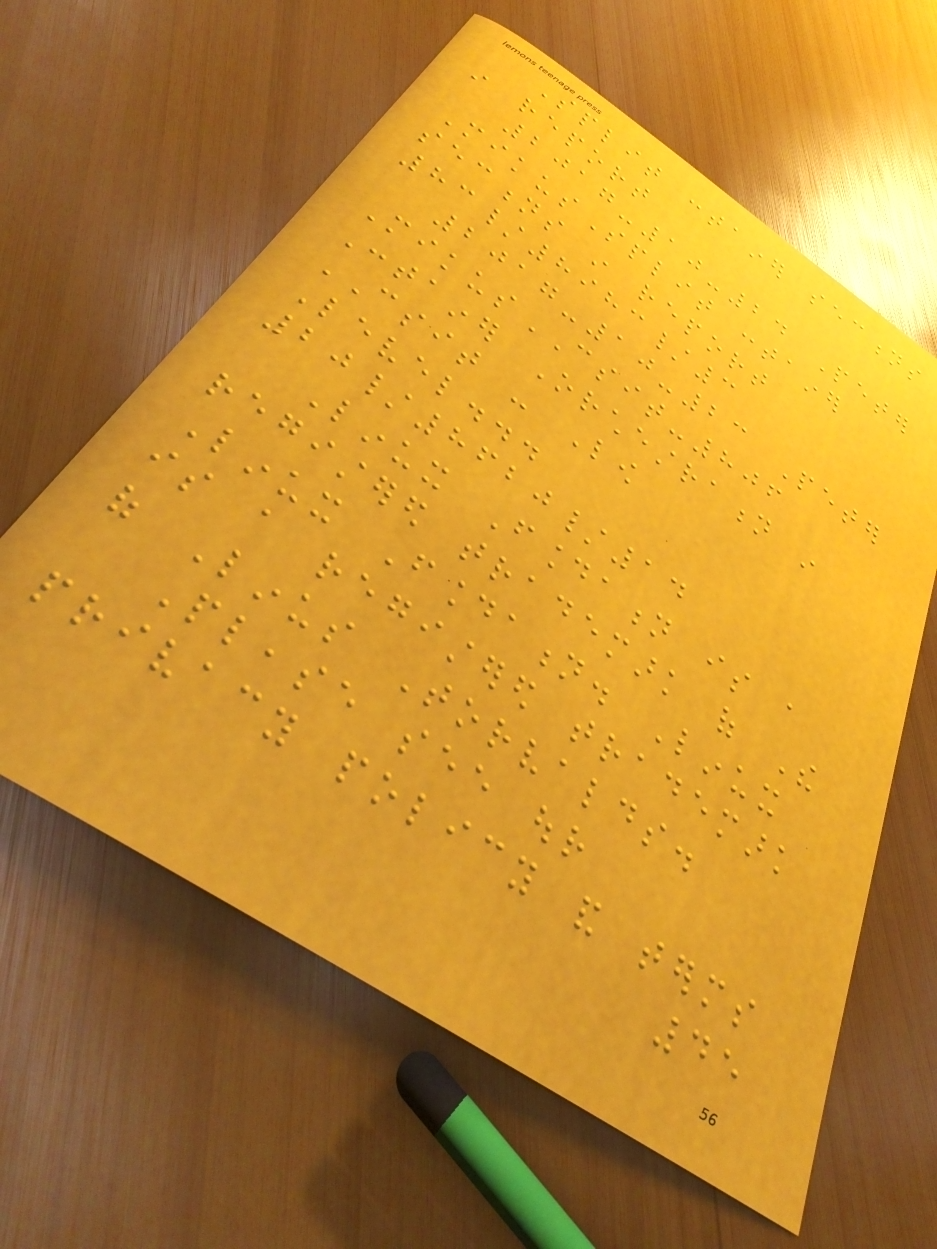Split container sections
in report
2017-10-24 Peter
MikusSplit container
sections in report
83/8983/3
2017-10-23 Peter
MikusCSIT-806
Container Orchestration in
CSIT - Low
Level...
20/8620/14
Linux Foundation is a
registered trademark of The
Linux Foundation. Linux
is a registered trademark
of Linus Torvalds.
Please see our
privacy policy and terms
45
